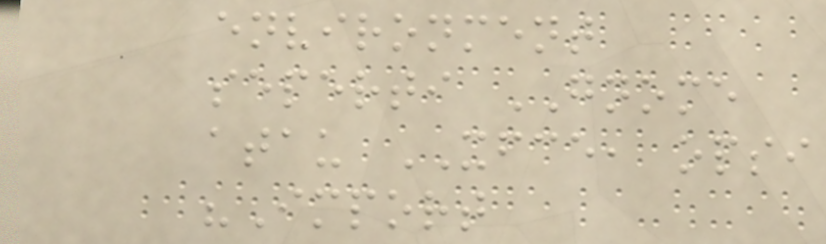environment
seperti GNOME
atau XFCE, opsi
"Import
